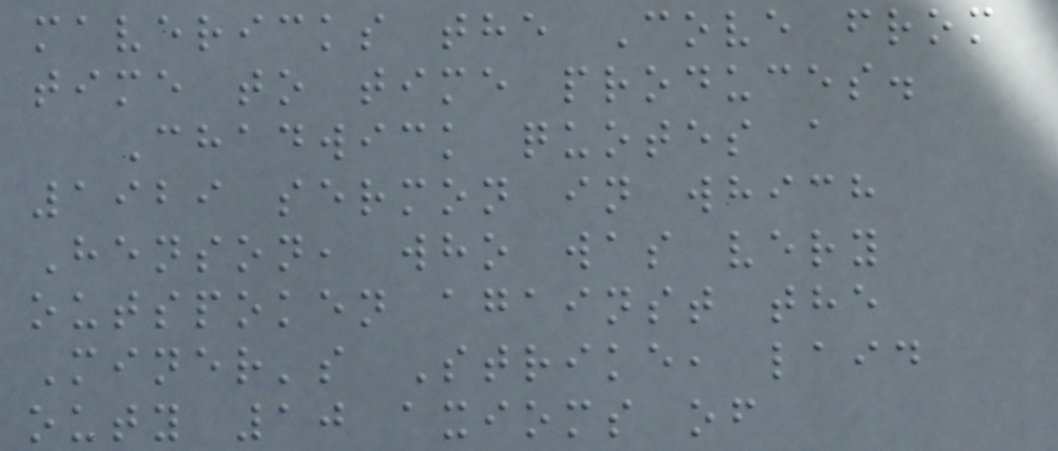mavericks the Cove from
time to time produces.
Chadwick quotes a
1929 sermon in which
Henson, who was very
outspoken against the
Miner's Strike, laid
outy 10 axioms of
